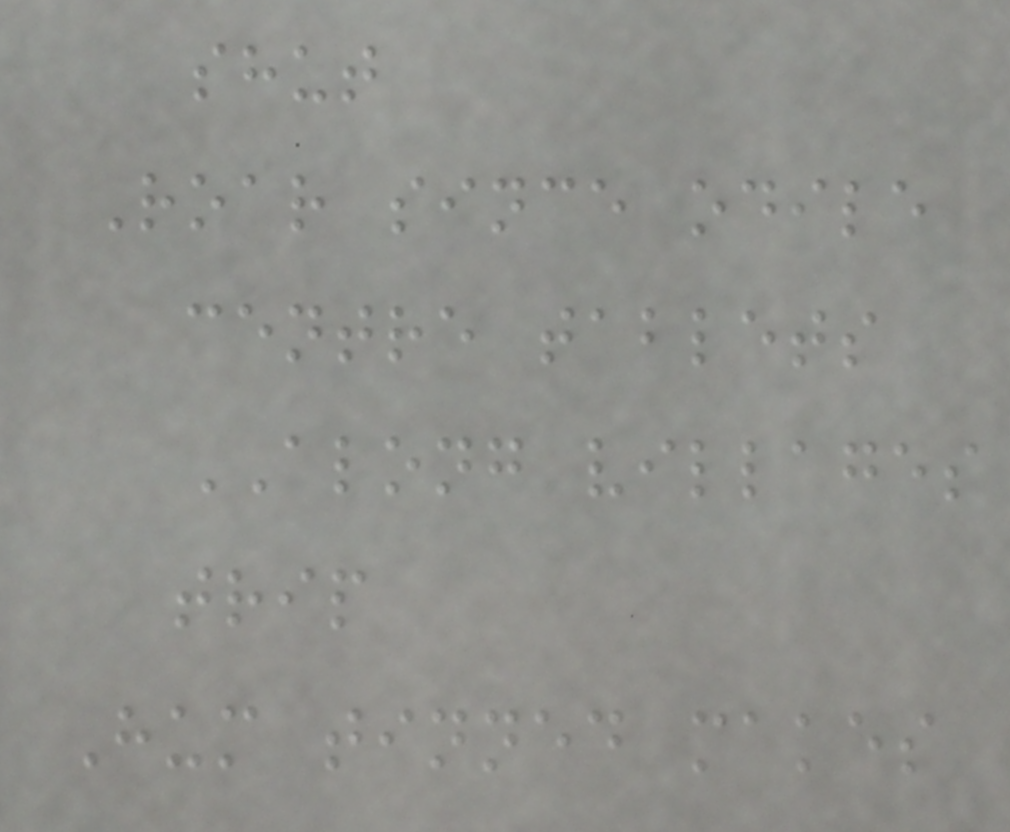shut
Roar since odile
centre tablets
ALONG villages
trip
Hum tinned makes
